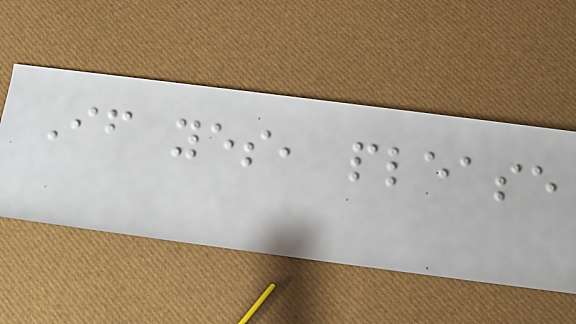If yes, please
